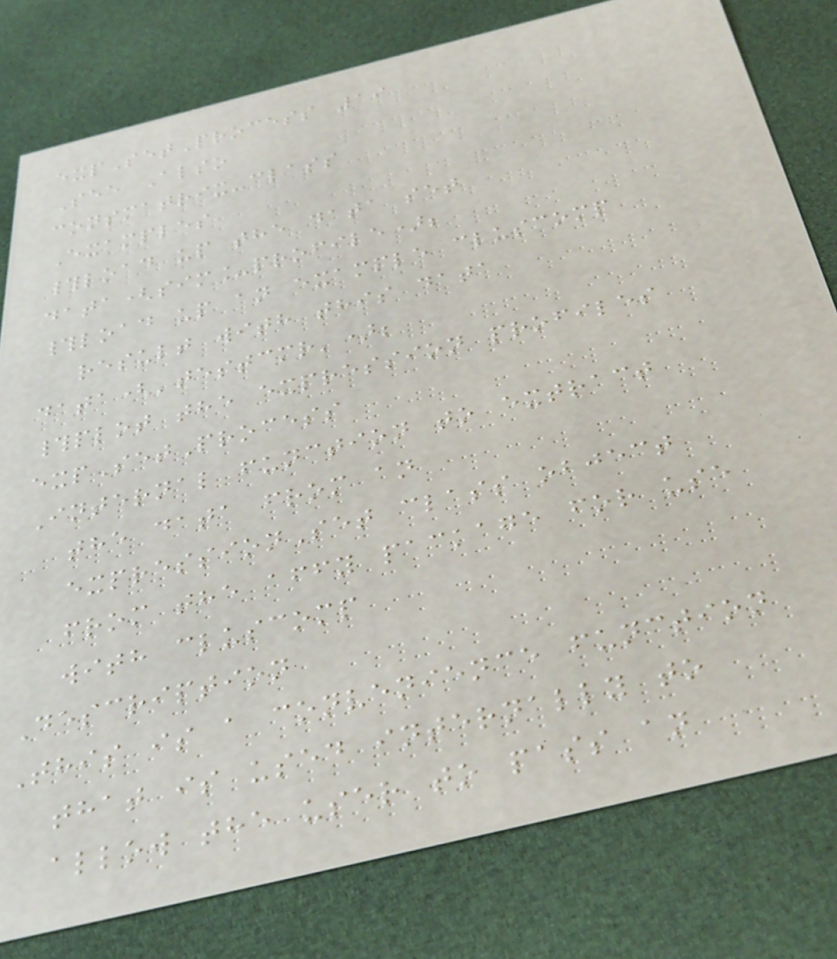expSetProcess 19
See Also
consmatrix-class
Examples
#load up the data set
data(sim_profile);
#load up an example cluscomp
result with this data
data('testcmr');
#plot the expression profiles
expSetProcess
Internal function to extract
the data from an
expressionSet class object
from the affy package for use
with cluscomp
Description
This is a convenience function
that is used internally to
allow the user to pass an
